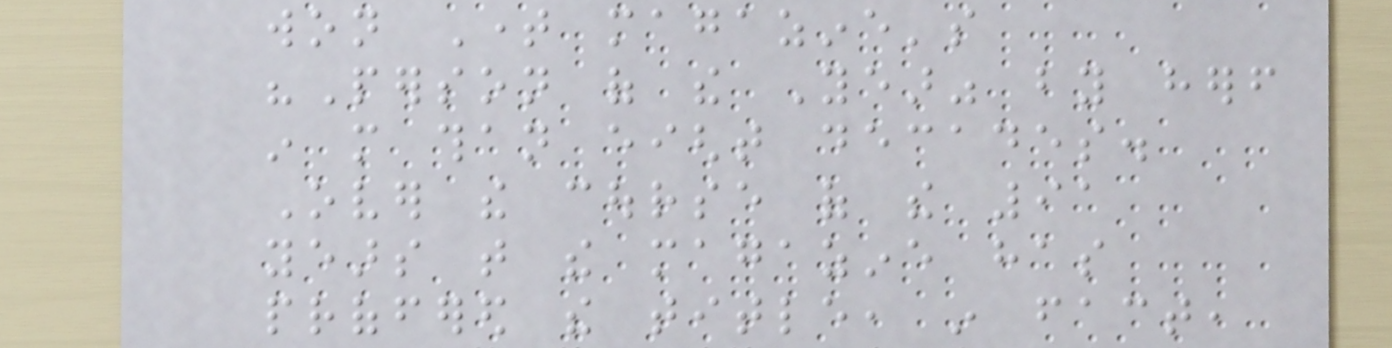won Time magazine's
"Person of the Year" by herself
in more than eight decades.
Over the course of the 91
years that the magazine has
proffered the title, in fact,
